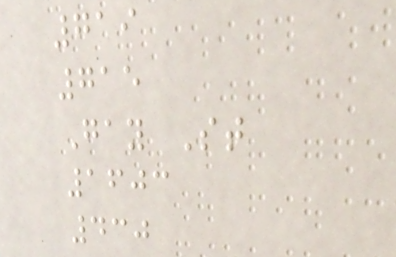719
715
Gay St
1603
430
